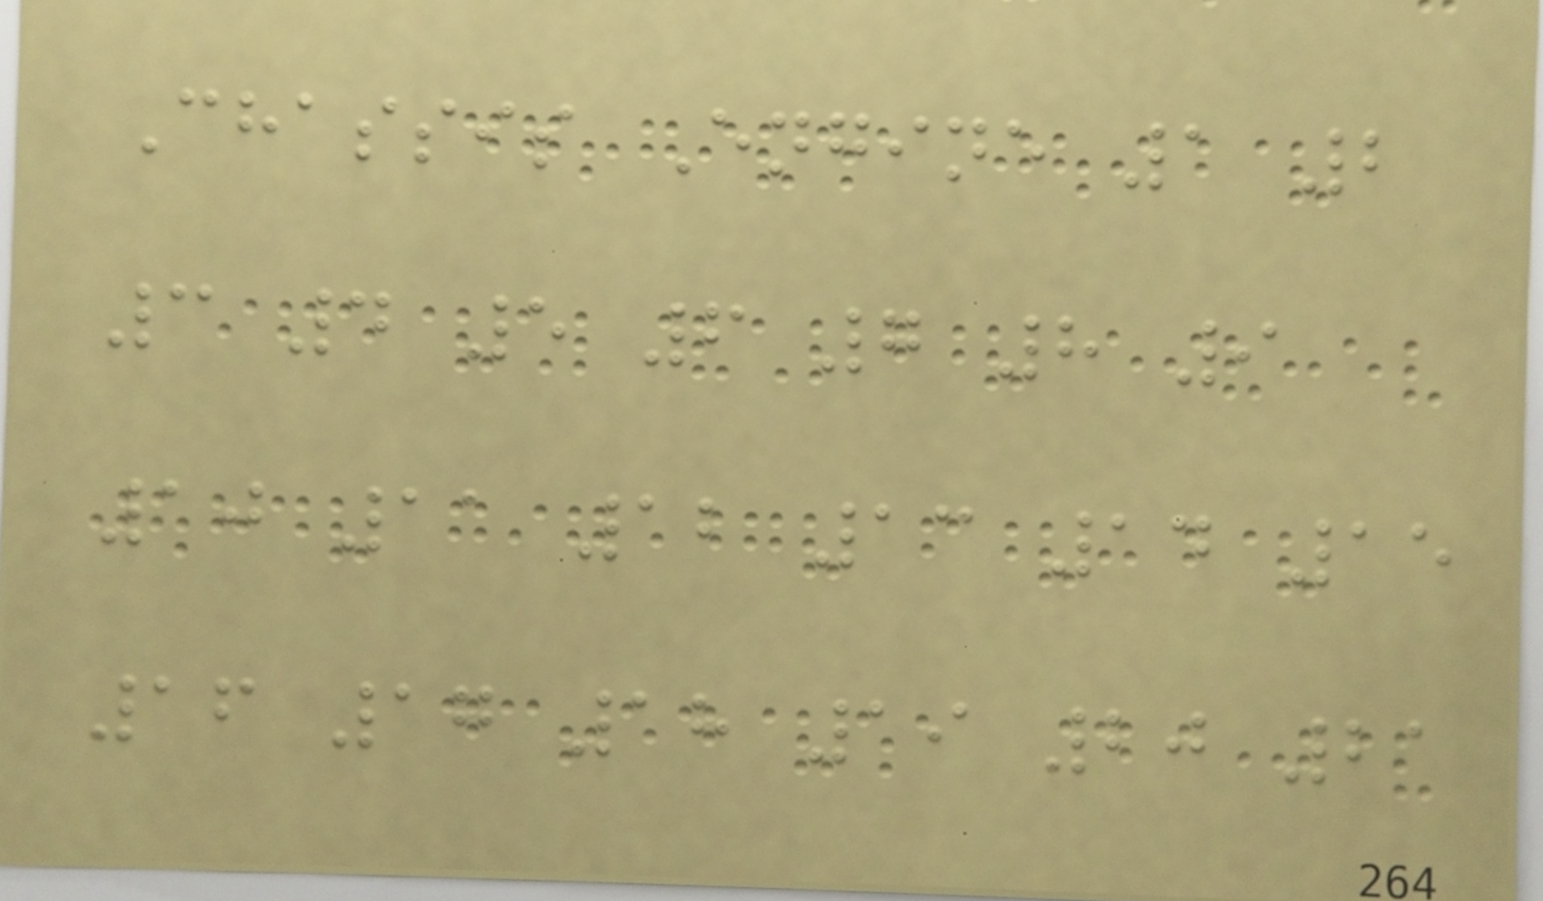Chassis Engine 1 2
3 4 5 6 7 8 9
10 11 12 13 14 15
16 17 18 19 20 21
